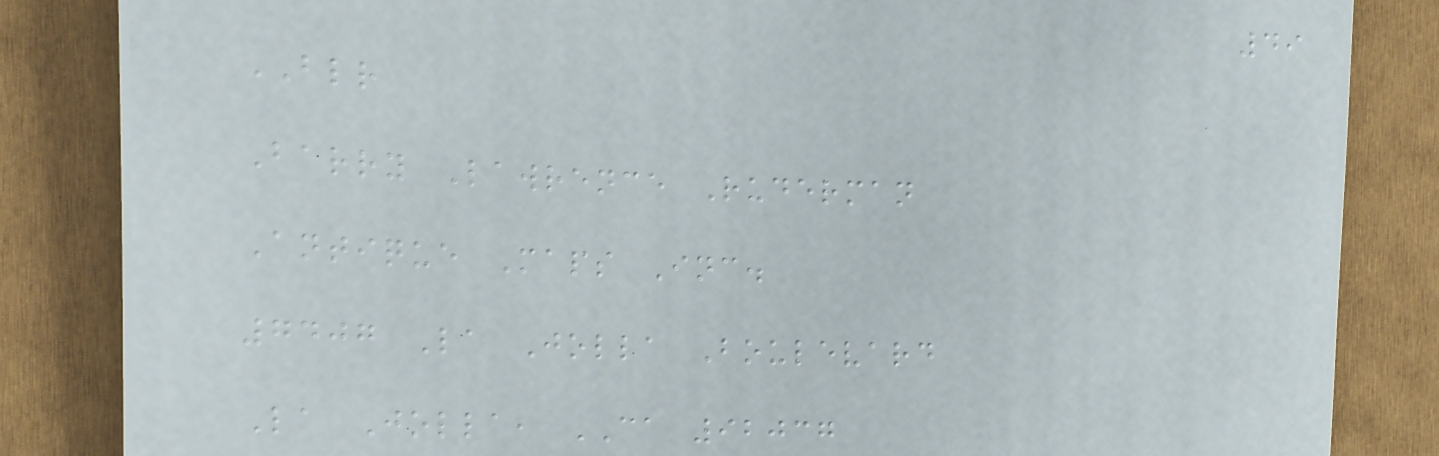49
BLR
Barry Lawrence Ruderman
Antique Maps Inc.
7407 La Jolla Boulevard
La Jolla, CA 92037
